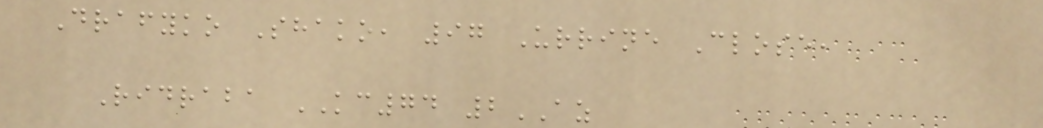Drafyko Shako, 97 Urrine Close,
Ridraba KC74 2AZ
